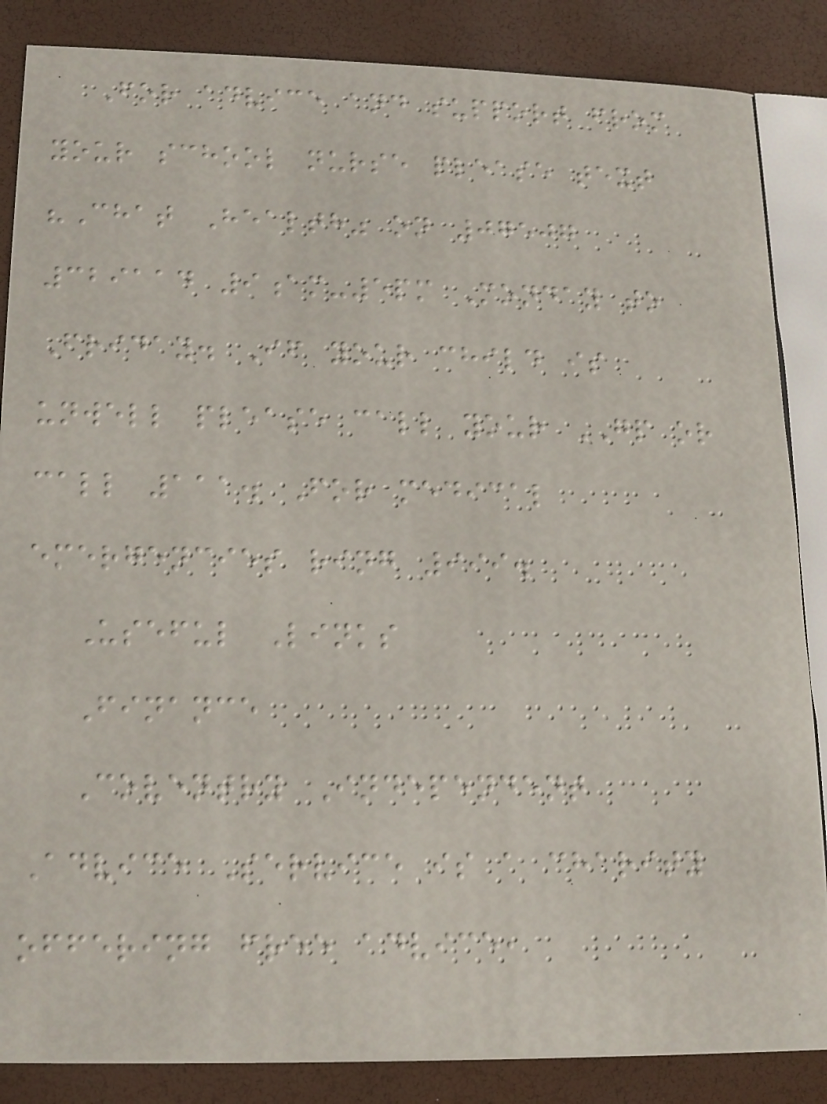For advice and support from
your school nurse please text
"Chat Health" on 07507
329114 9am-5pm Monday to
Friday. If your child is
unwell please call your GP or
call 111. For medical
emergencies ring 999.
Useful Links
Finance
Coventry Independent
Advice Service is a charity
offering free advice,
